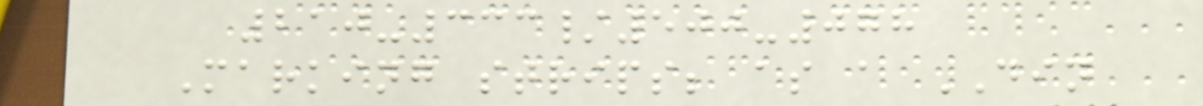210-333/500-078
Marking strips; as a DIN
